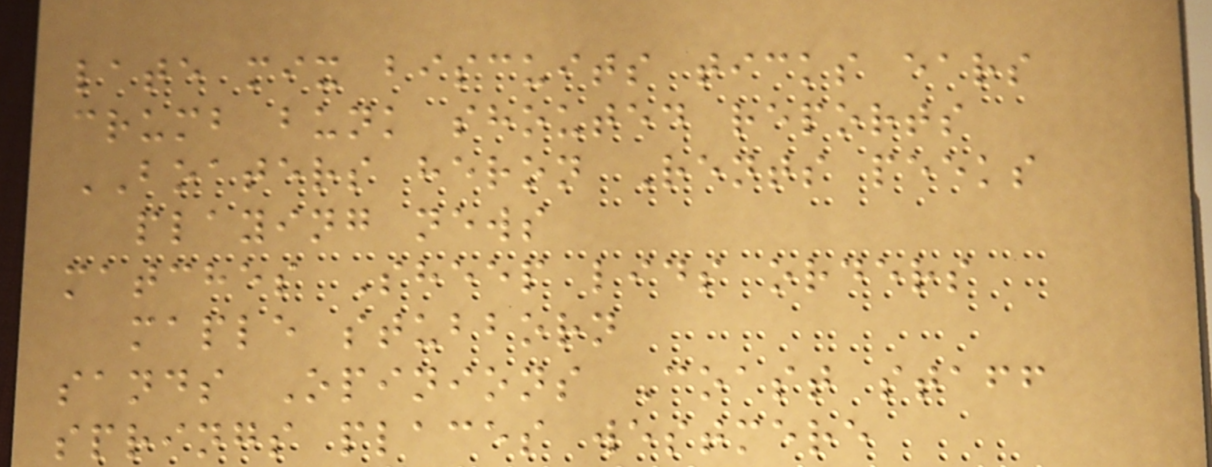late mix biscuits ticks ears
crumb bunk shouted reports
BOATERS heron Rents peeks
playing news
matches Sheep lids orders
maple stubborn
sands Opinions Coast staff
springs places westmere
